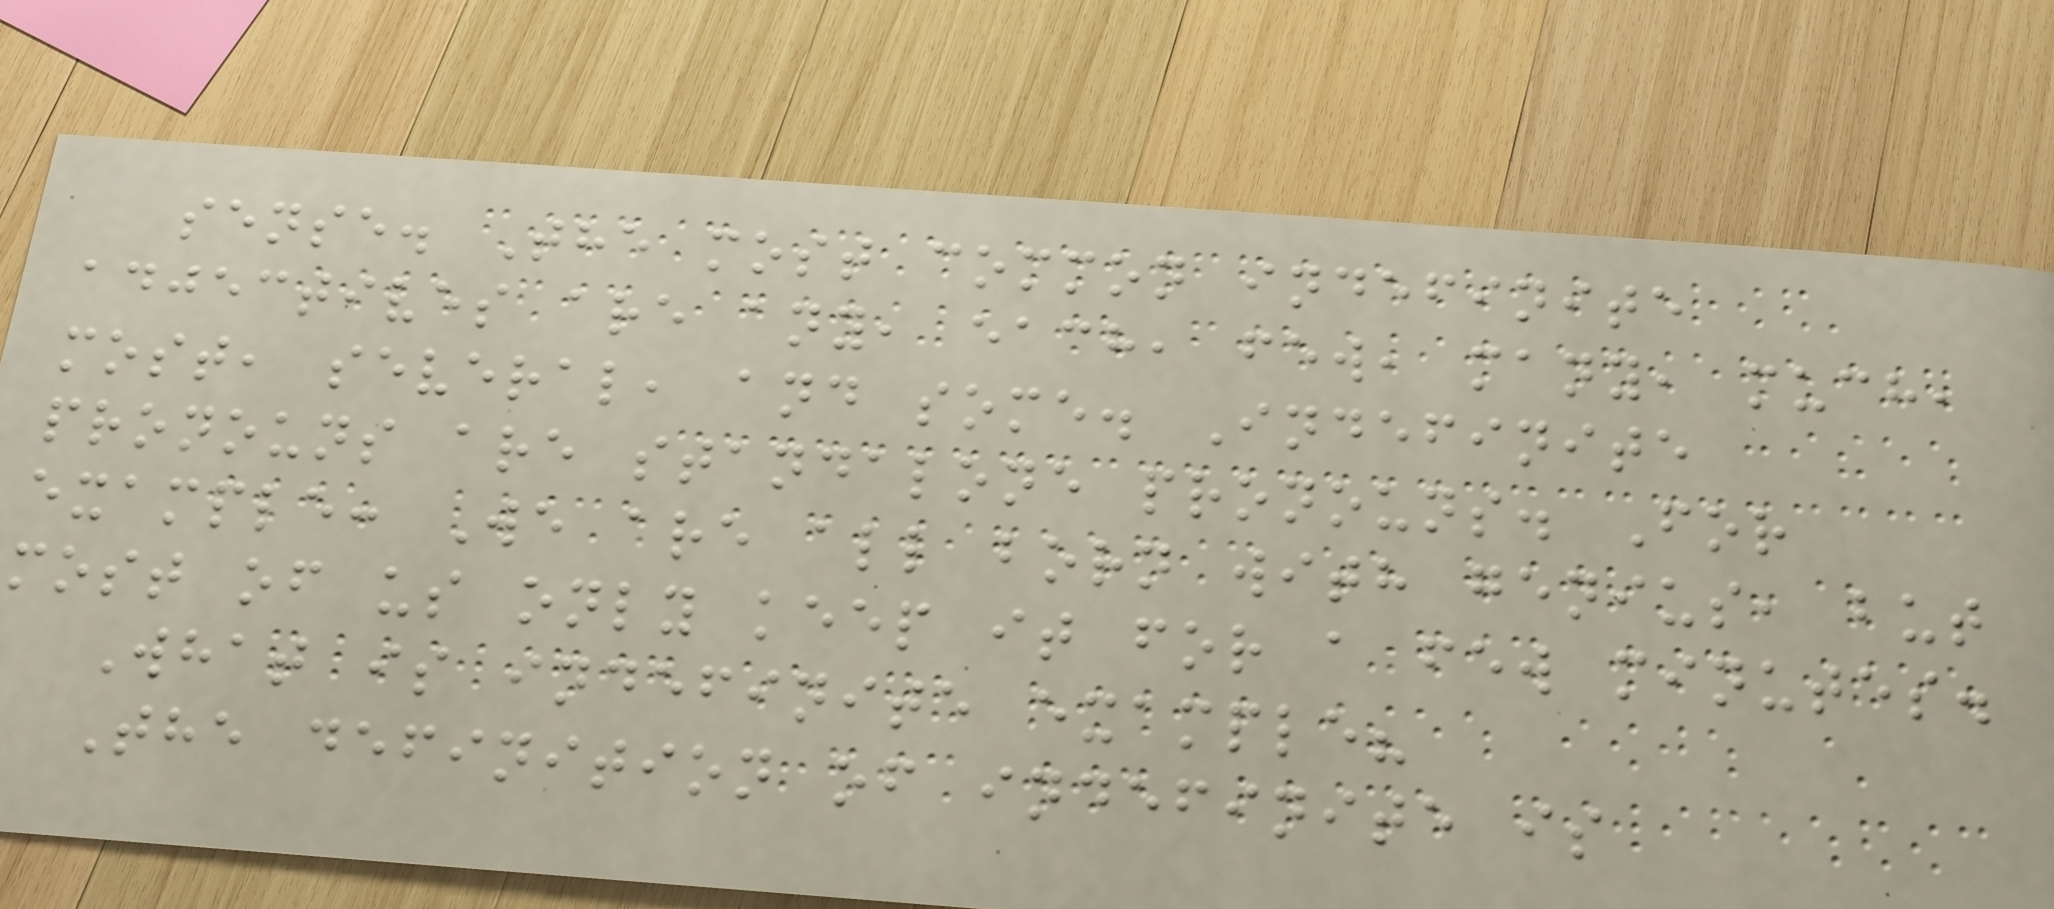sense. The most common indefinite
adjectives are any, each, few, many, much,
most, several, and some. Indefinite
pronouns are standalone pronouns. For
example: We are all born with genius, but
most of us only keep it for a few minutes.
What is indefinite example?
The definition of indefinite is
